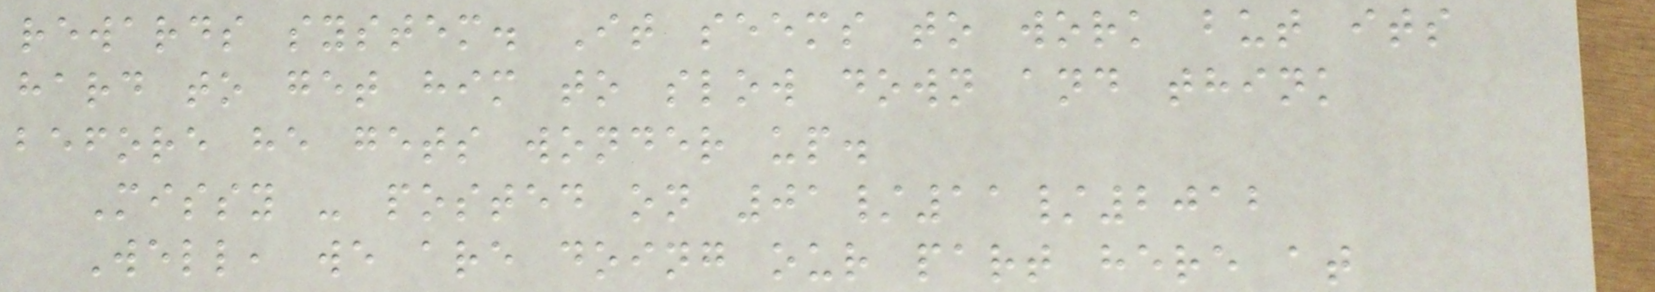rewards system. It seems to work but its
hard to get him to slow down and think
before he gets wonder up.
Missy - posted on 01/11/2012
Well, we are doing our part here at
